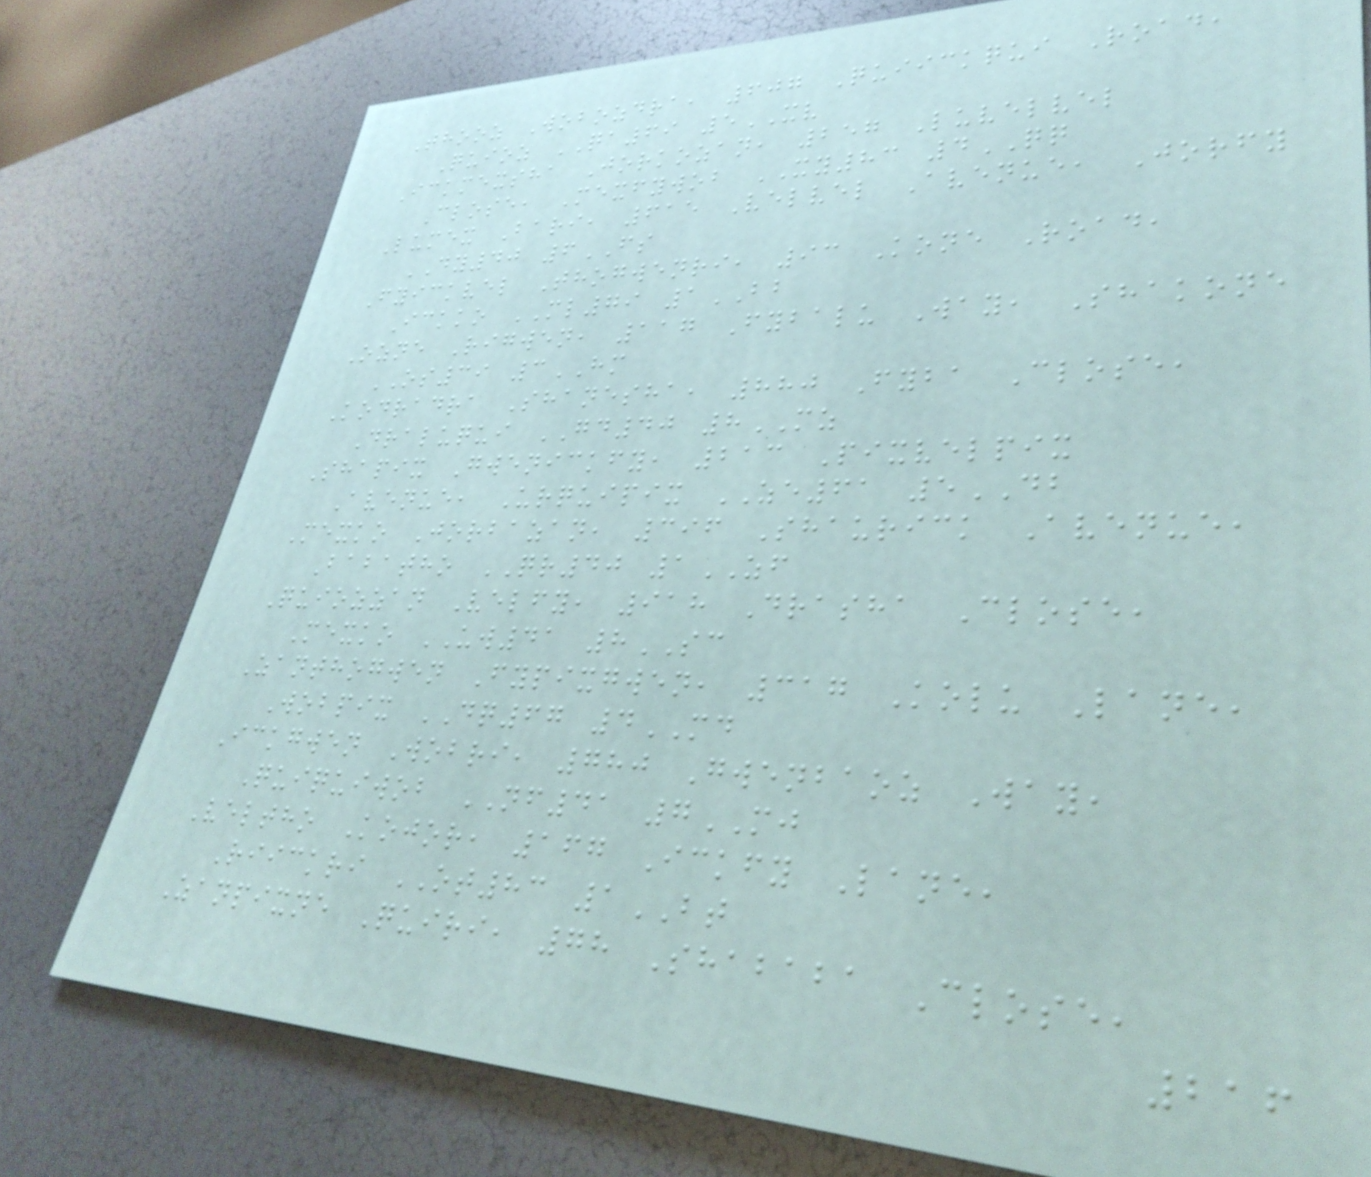Thooz Wobozdra, 607 Quiickqui Road,
Quioz QA69 5XV
Ickmexsha Jorkozan, 257 Luvelvel
Close, Mexfywob XY83 4QQ
Lumex Bari, 615 Velvel Avenue, Jorfy
DY40 6FS
Fyickvel Thogwenri, 93 Kone Road,
Ickko ML79 1BB
Ozne Rigwen, 117 Fybalu Way, Shakone
OS39 3HM
Kodradra Shanesha, 880 Fyba Close,
Draluqui GD40 8MZ
Shapix Gwenickfy, 213 Pixvelpix
Avenue, Urquipix ZE61 5DB
Mexko Jorbazan, 396 Shaurick Avenue,
Babatho QR40 1ZF
Quiozzan Velfy, 918 Drasha Close,
Mexko UW41 8SC
Zanthogwen Fypixgwen, 317 Kolu Lane,
Wobpix DQ67 4MD
Ickgwen Wobri, 780 Gwenbaoz Way,
Quiquiwob NF41 7MJ
Veltho Kojor, 167 Ickfy Lane,
Riickri OT83 1BT
Zanpixne Quiri, 78 Shababa Close,
216
